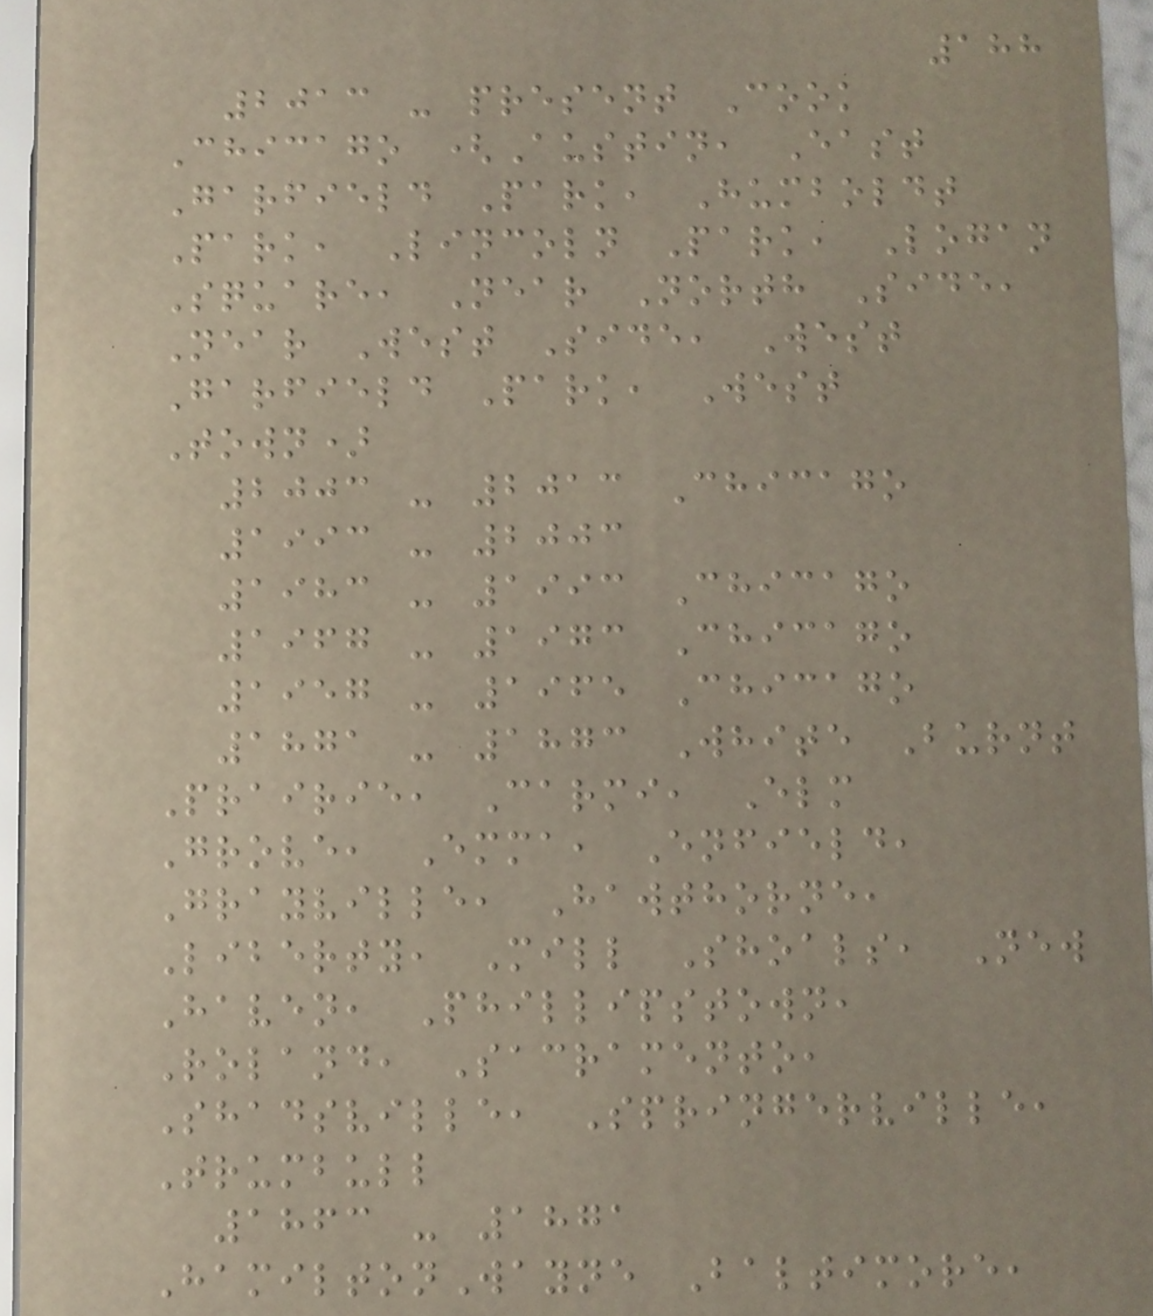188
2013 - present Cook
Chicago (Austin, East
Garfield Park, Humboldt
Park, Lincoln Park, Logan
Square, Near North Side,
Near West Side, West
Garfield Park, West
Town)
2003 - 2013 Chicago
1993 - 2003
1983 - 1993 Chicago
1967 - 1973 Chicago
1957 - 1965 Chicago
1871 - 1873 White Burnt
Prairie, Carmi, Elm
Grove, Emma, Enfield,
Grayville, Hawthorne,
Liberty, Mill Shoals, New
Haven, Phillipstown,
Roland, Sacramento,
Shadsville, Springerville,
Trumbull
1863 - 1871
HamiltonWayne Baltimore,
